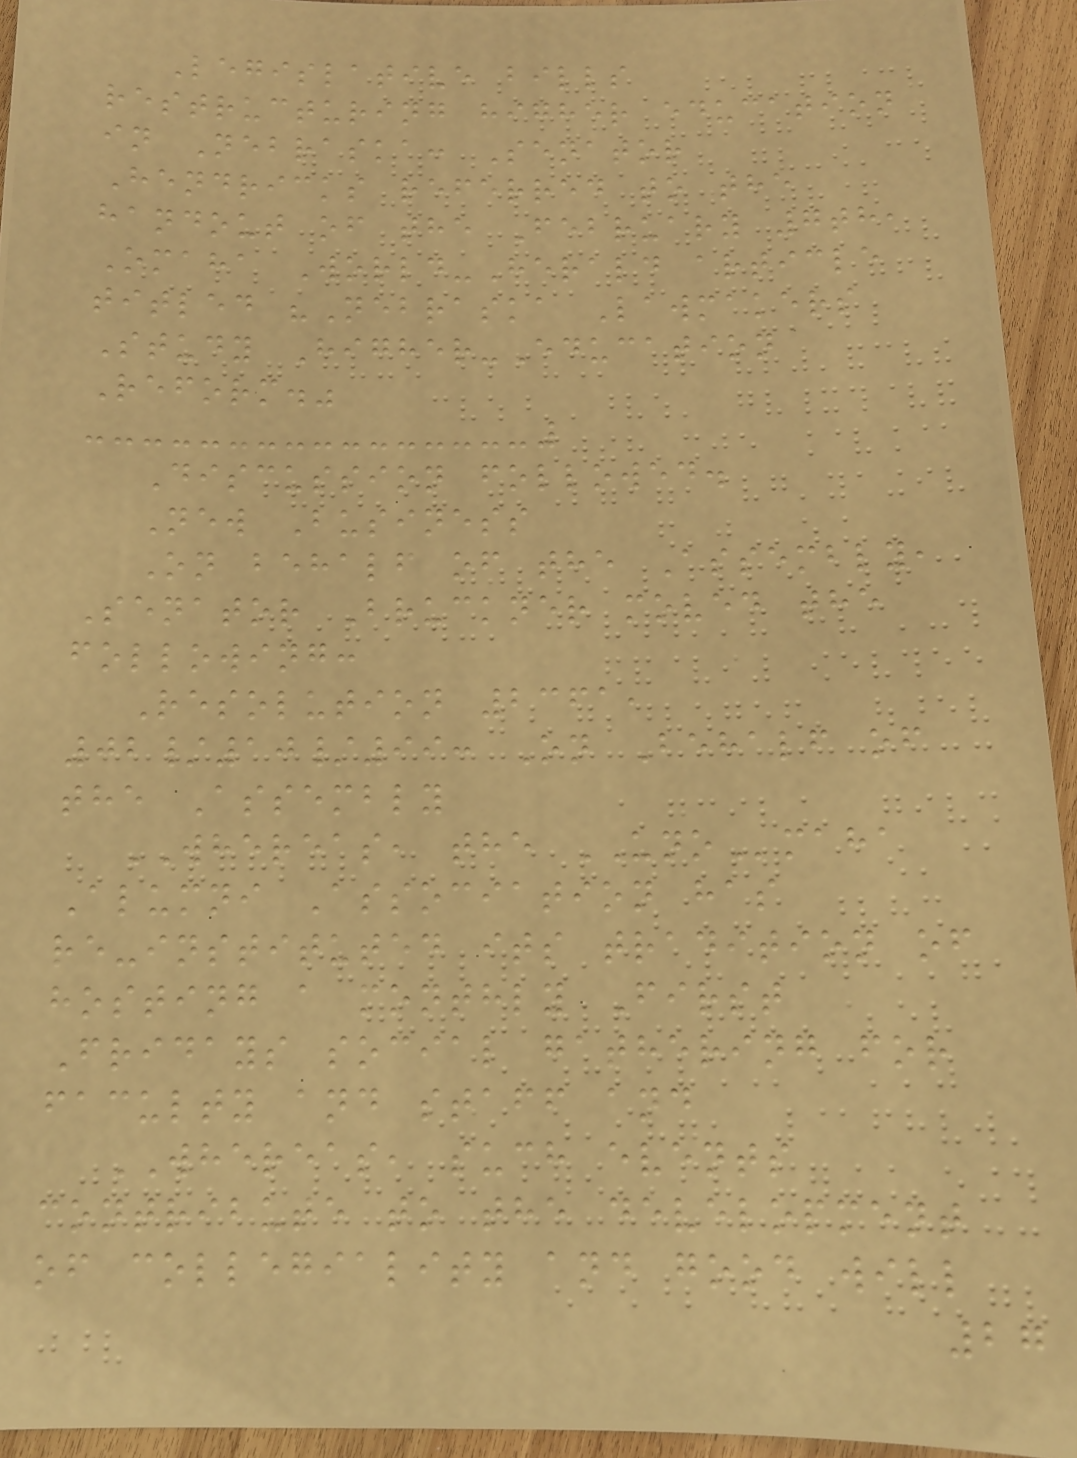Legislative bills
restructuring higher education
in Nebraska: Senator
Hendricks referred to the
handout of the February 7th,
Omaha World-Herald article
titled "Nebraska Lawmakers
Study Higher-Education
Reform."
Discussion followed.
New Business
On behalf of the Assembly,
Senator Bruckner moved the
following:
Resolution 2361,
02/10/99: On Behalf of
the Assembly
WHEREAS, the UNOmaha
Alumni Association has
re-instituted its tradition of
hosting a monthly First
Fridays social gathering for
faculty and staff and
WHEREAS, such events
contribute to the development
of collegiality and good will
27
